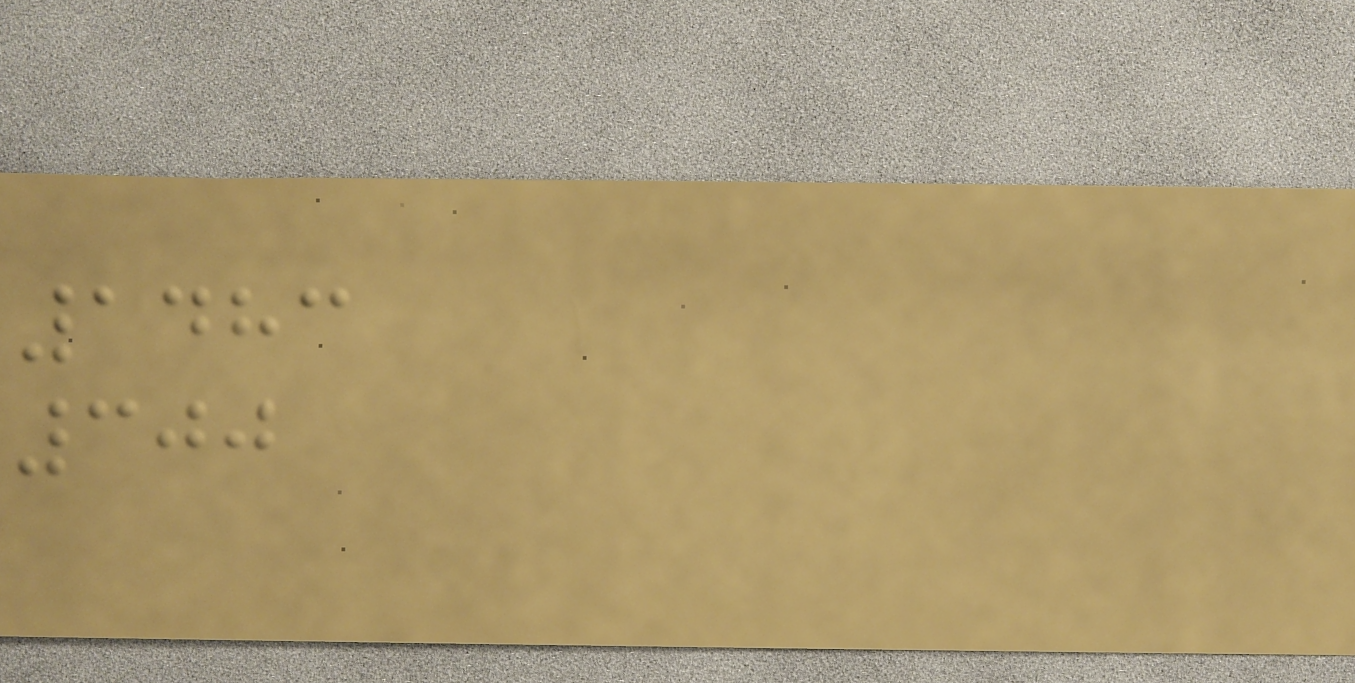1483
300
